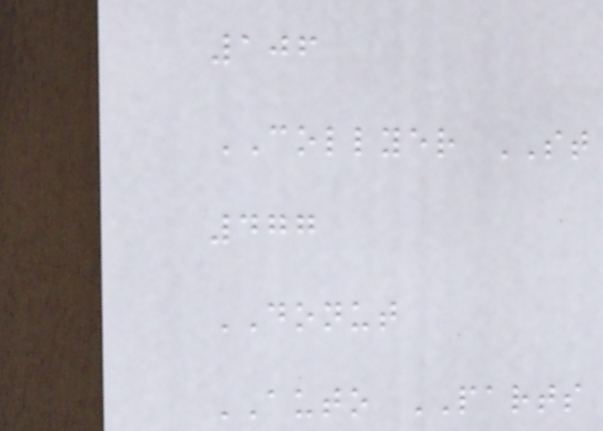106
COLLYER ST
477
DONUT
AUTO PARTS
